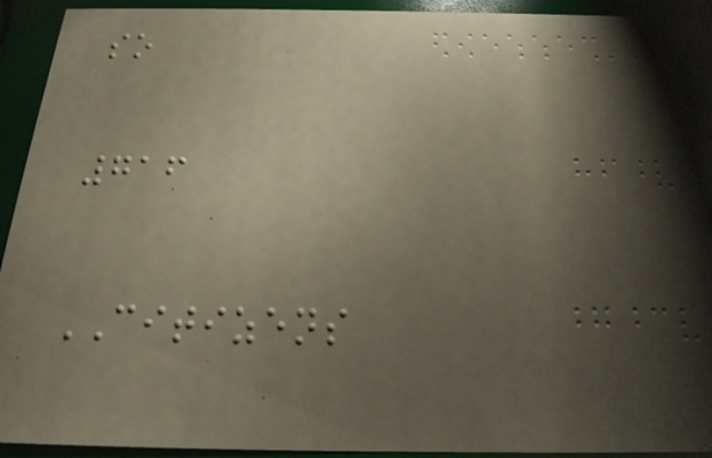so
716
CITIZENS
